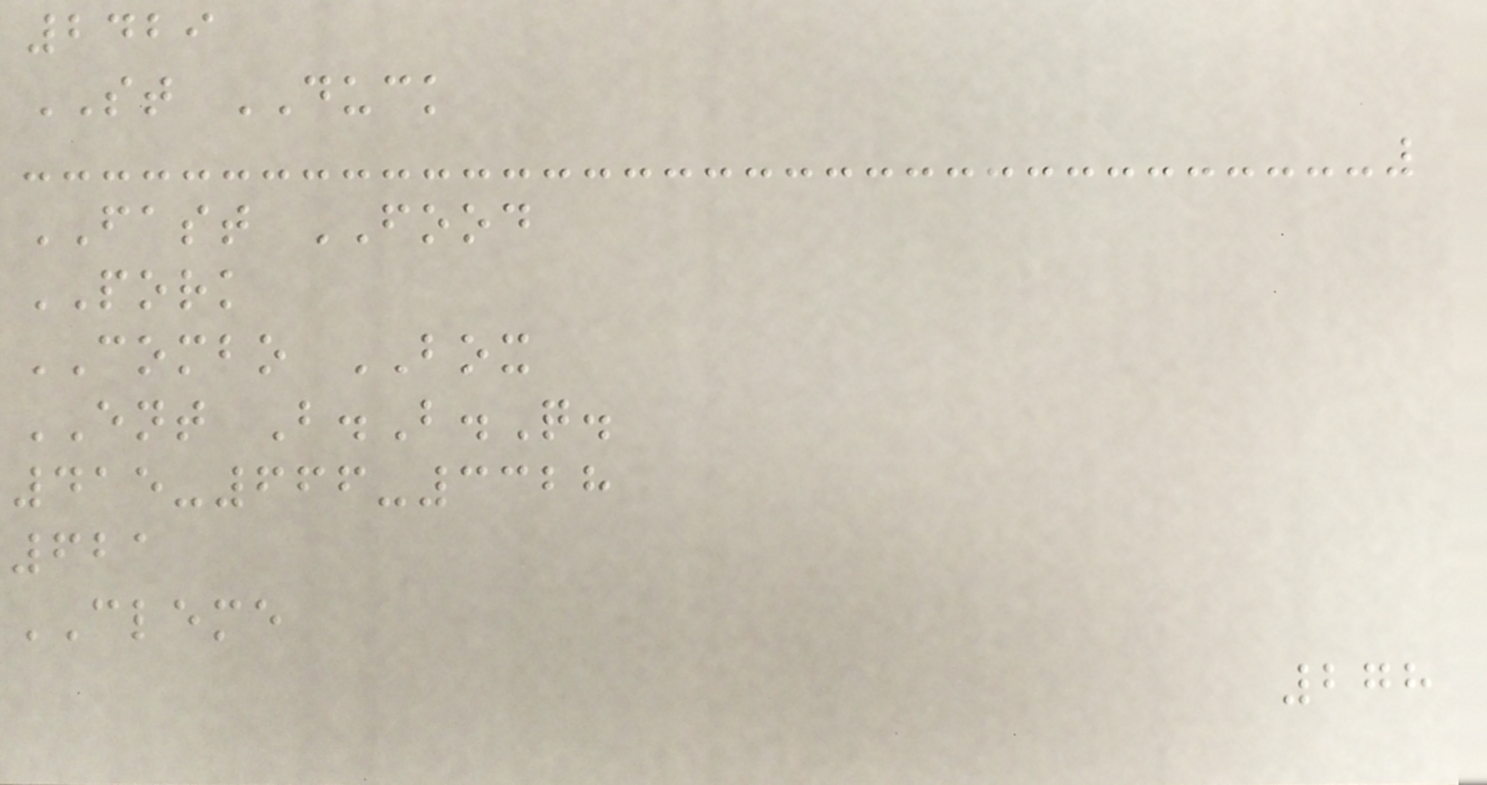2429
ST DUCK
FAST FOOD
PORK
COMBO BOX
ENT B.B.Q.
415-666-3328
621
CLEME
278
